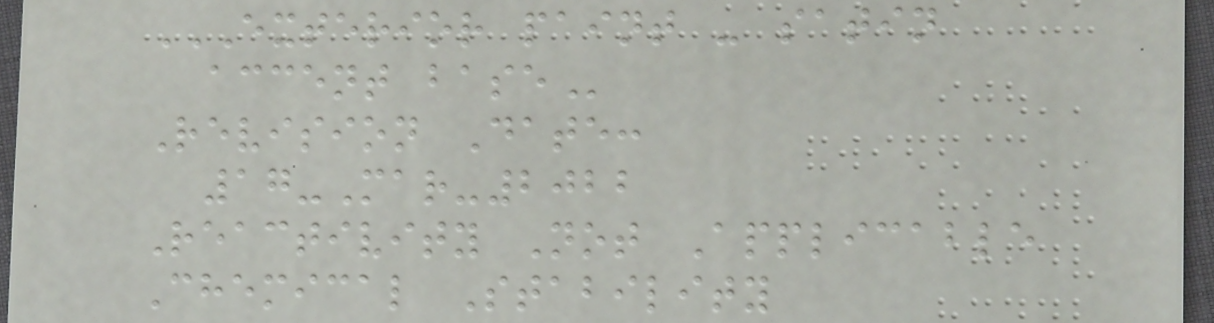EXTERIOR PAINT - SATIN
ACCENT BASE
Revision Date:
17-Mar-2022
Reactivity Not Applicable
Chemical Stability
